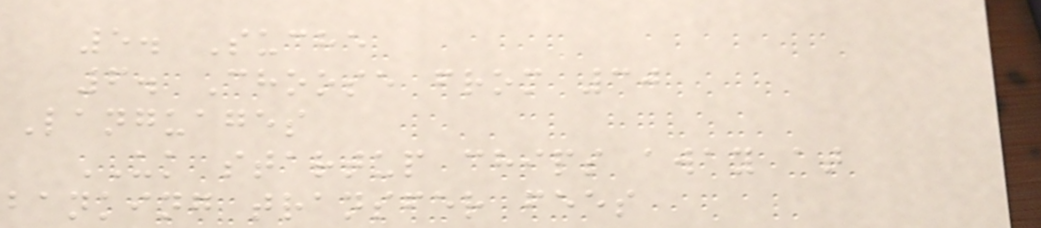5. Suche
6. Choose from 30
Languages
UK startup chips away at
banking transfer fees
